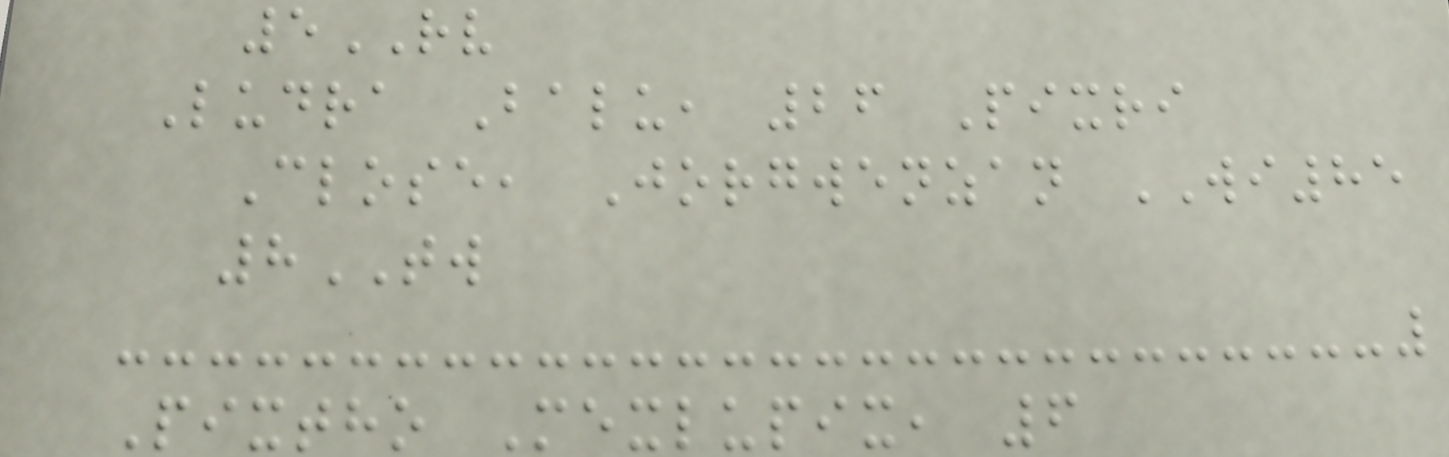5RV
Ludra Balu, 26 Pixri
Close, Jorgwenzan WI85
8TW
Pixtho Mexlupix, 6
